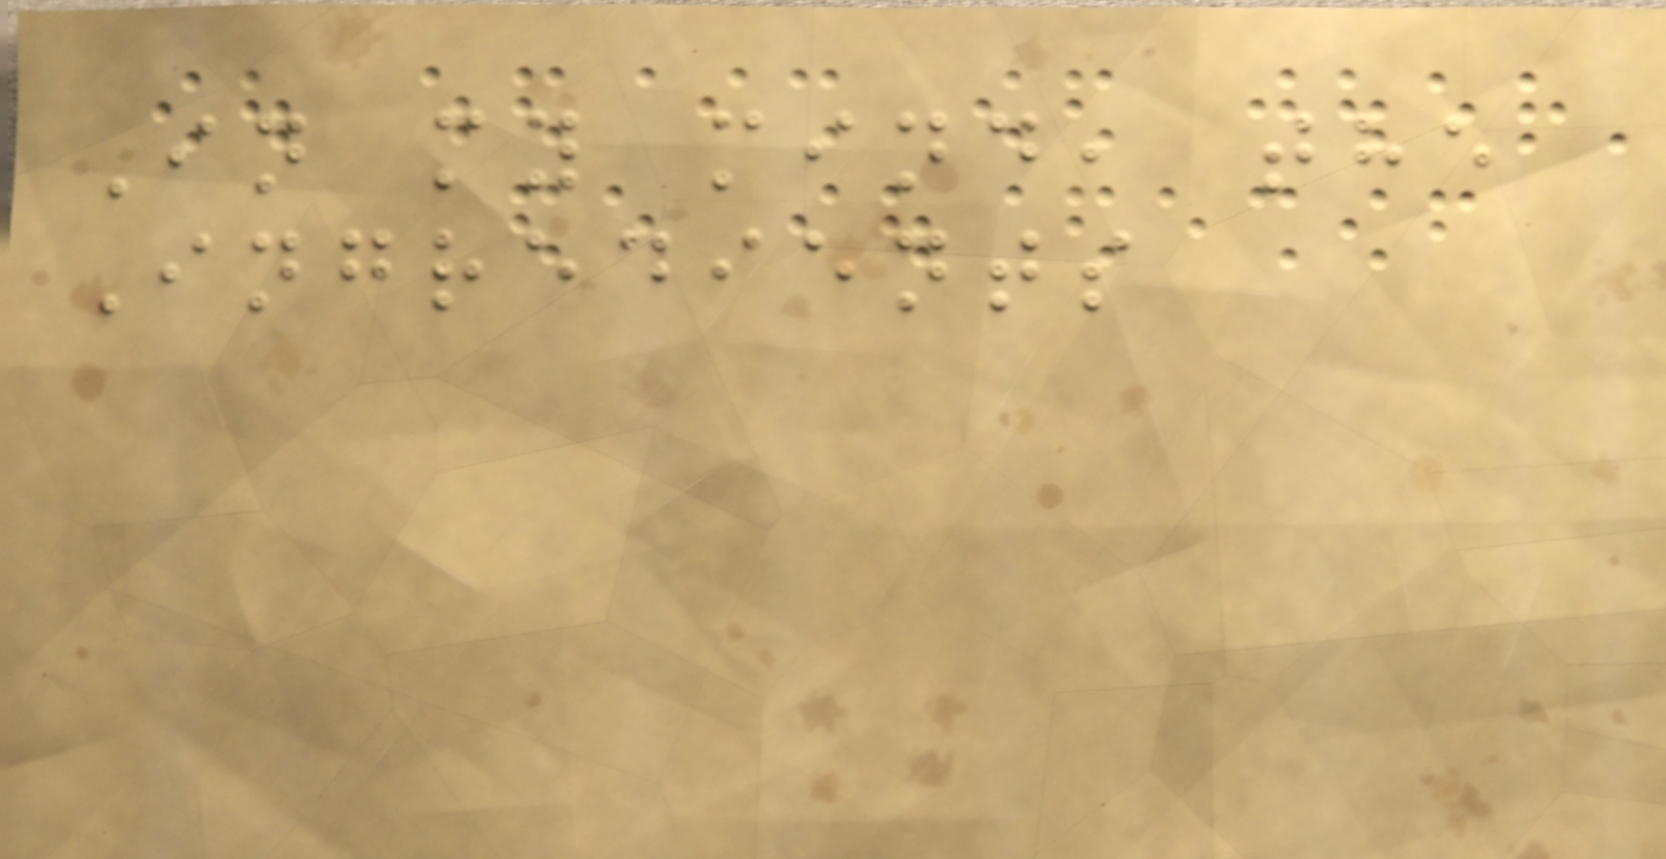In my mind, the
Ingredients
